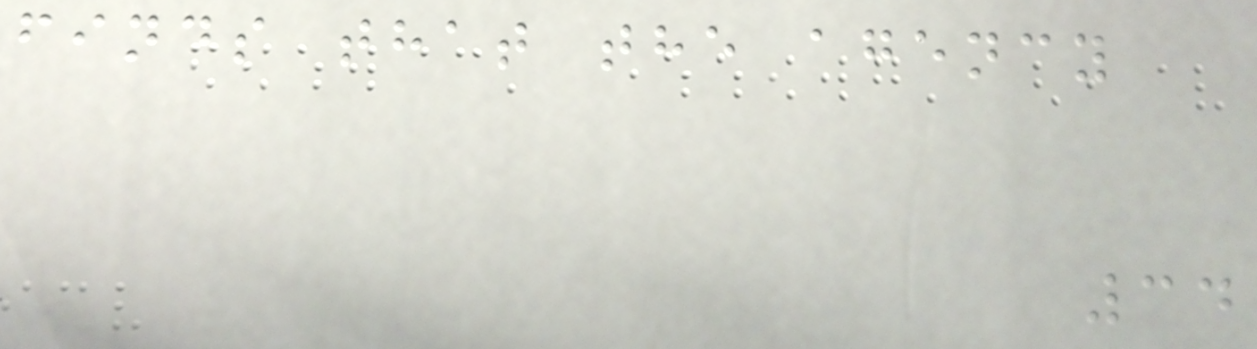finds that the agency
34
